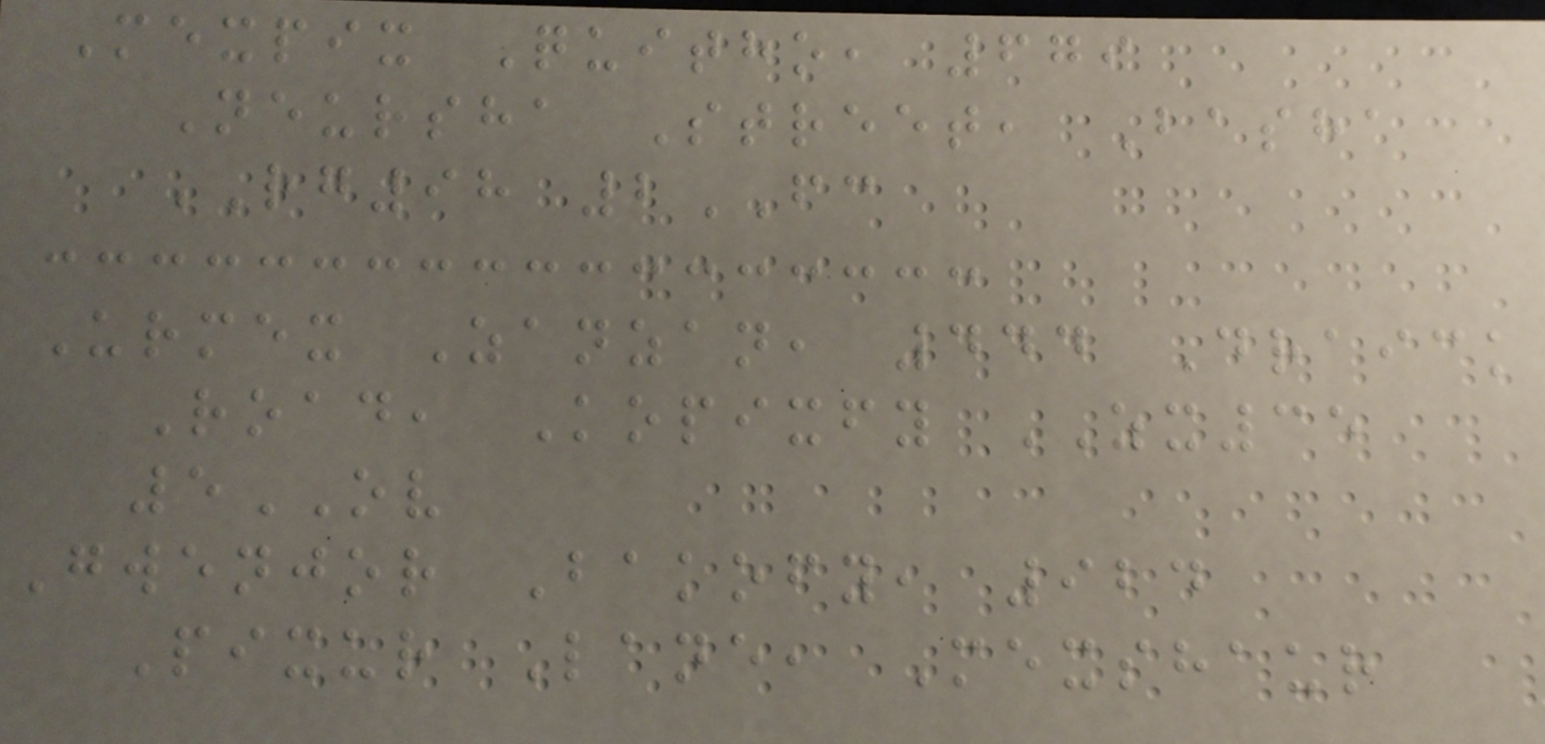Mexpix Quitho, 679
Neursha Street, Basha
RG98 2FC
Urmex Zanzan, 444 Draick
Road, Kopixfy ZX35
5OV
Gwenjor Bakofy, 924
Pixur Lane, Mexshaur
